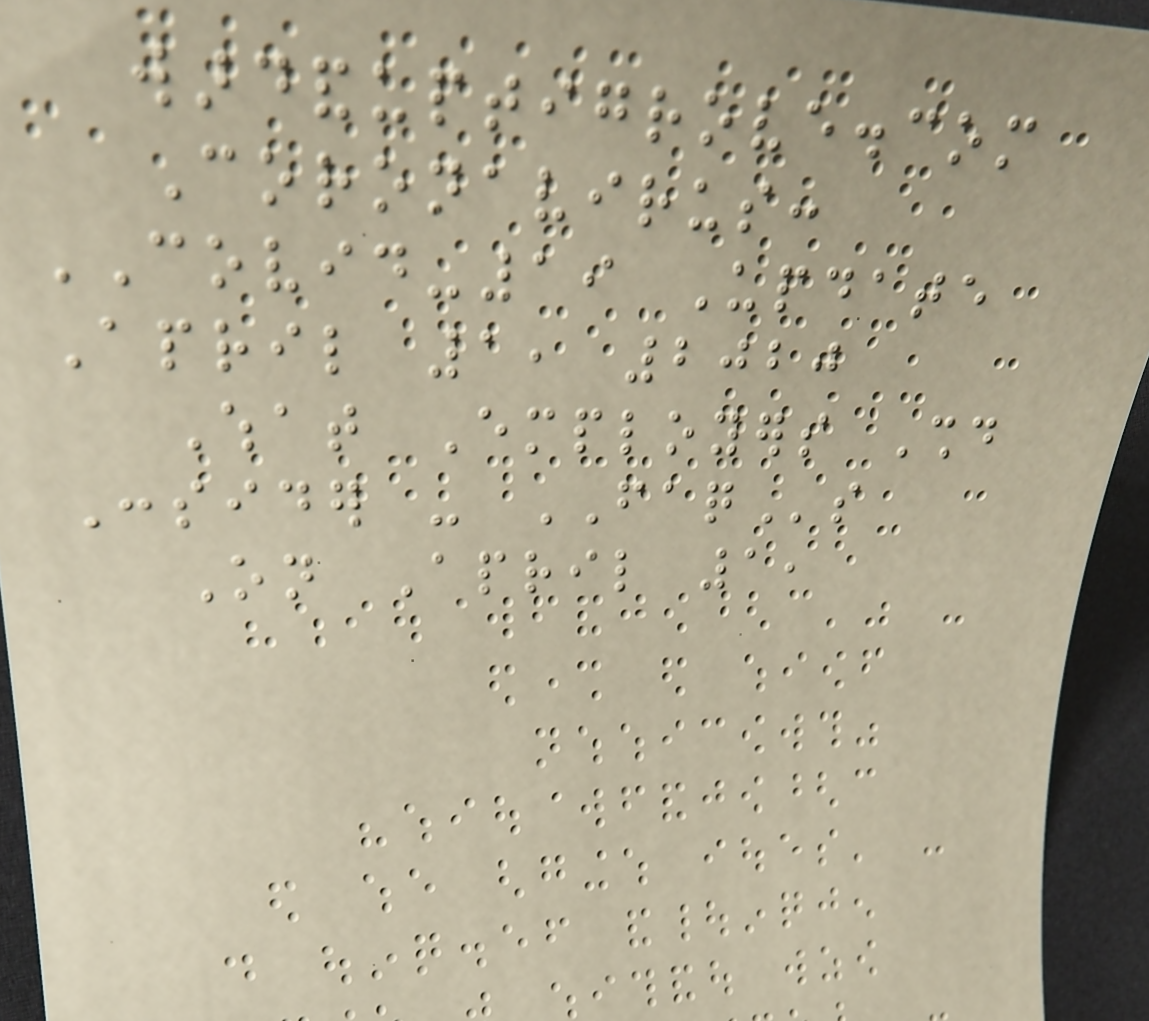wardanduptigrove.com
Coronavirus:
COVID-19 Update
April 1, 2020
What Employers Should
Consider - FAQs
On April 1,
